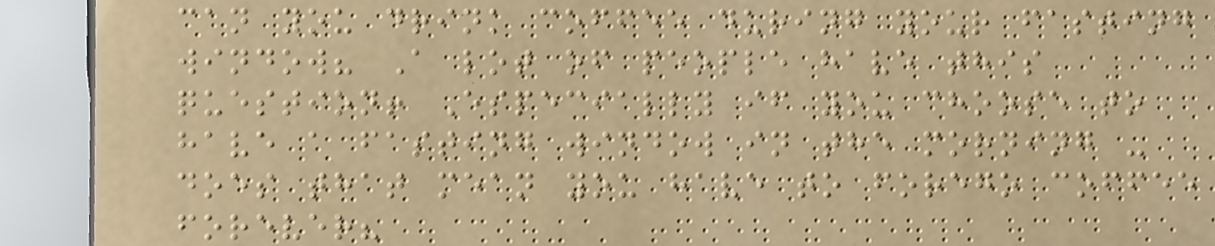can you drink coffee during your fasting
window? A lot of people have this
question! Especially if you choose to
have a fasting window in the morning -
does that mean you have to forego coffee
forever?
